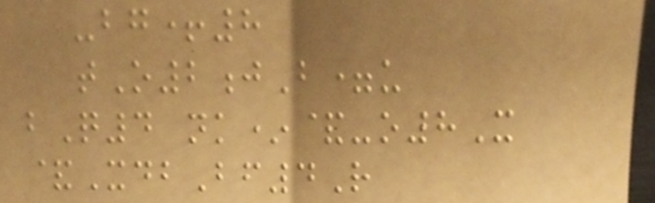-bg+8
tO2jB=u
bQ4 nk*&-o8X
&XdbBf4R
